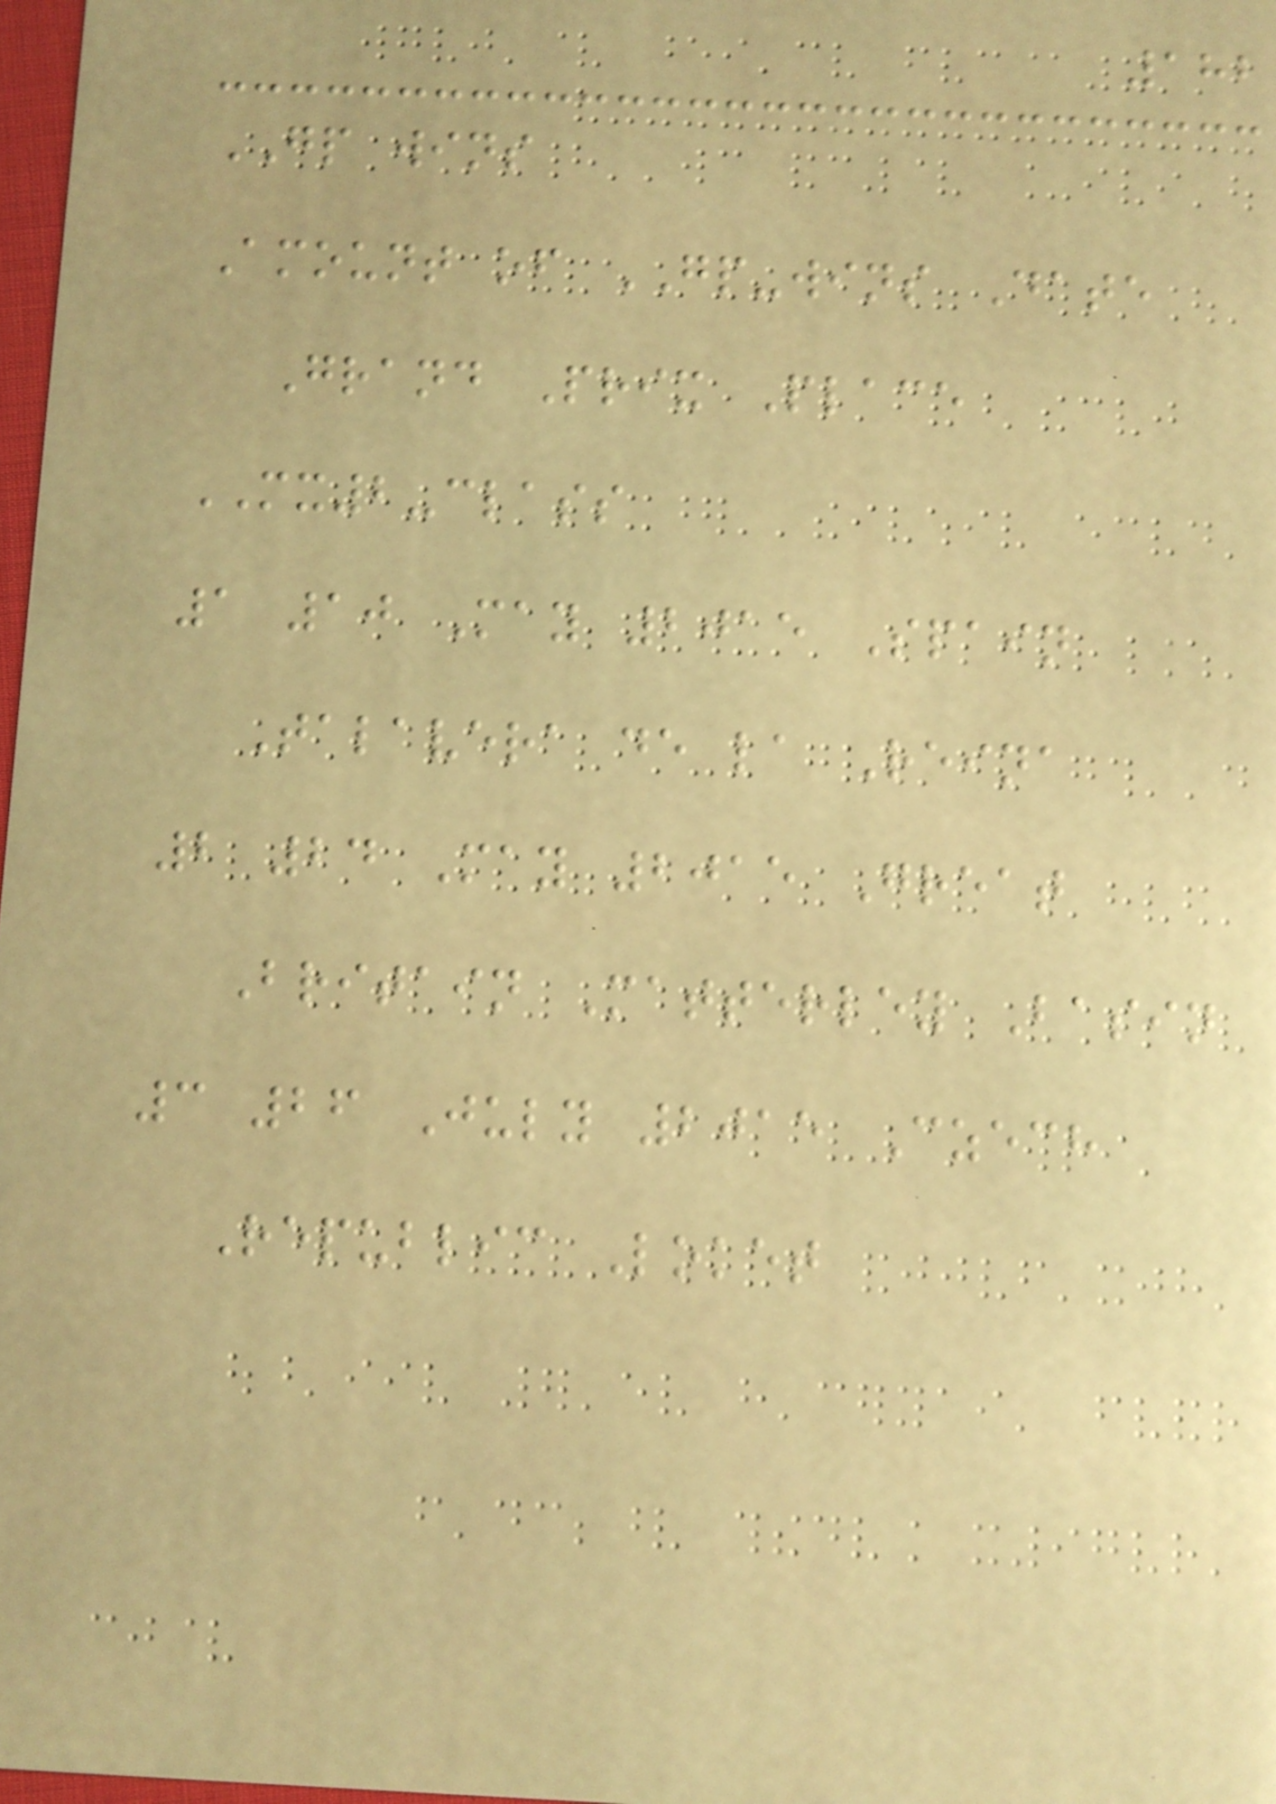182
GP wins
Amount of GP-wins Date
Grand Prix Place
MX2-class
1 10 May 2015 Spain
Talavera de la Reina
2 24 May 2015 Great
Britain Matterley Basin
3 26 July 2015 Czech
Republic Loket
